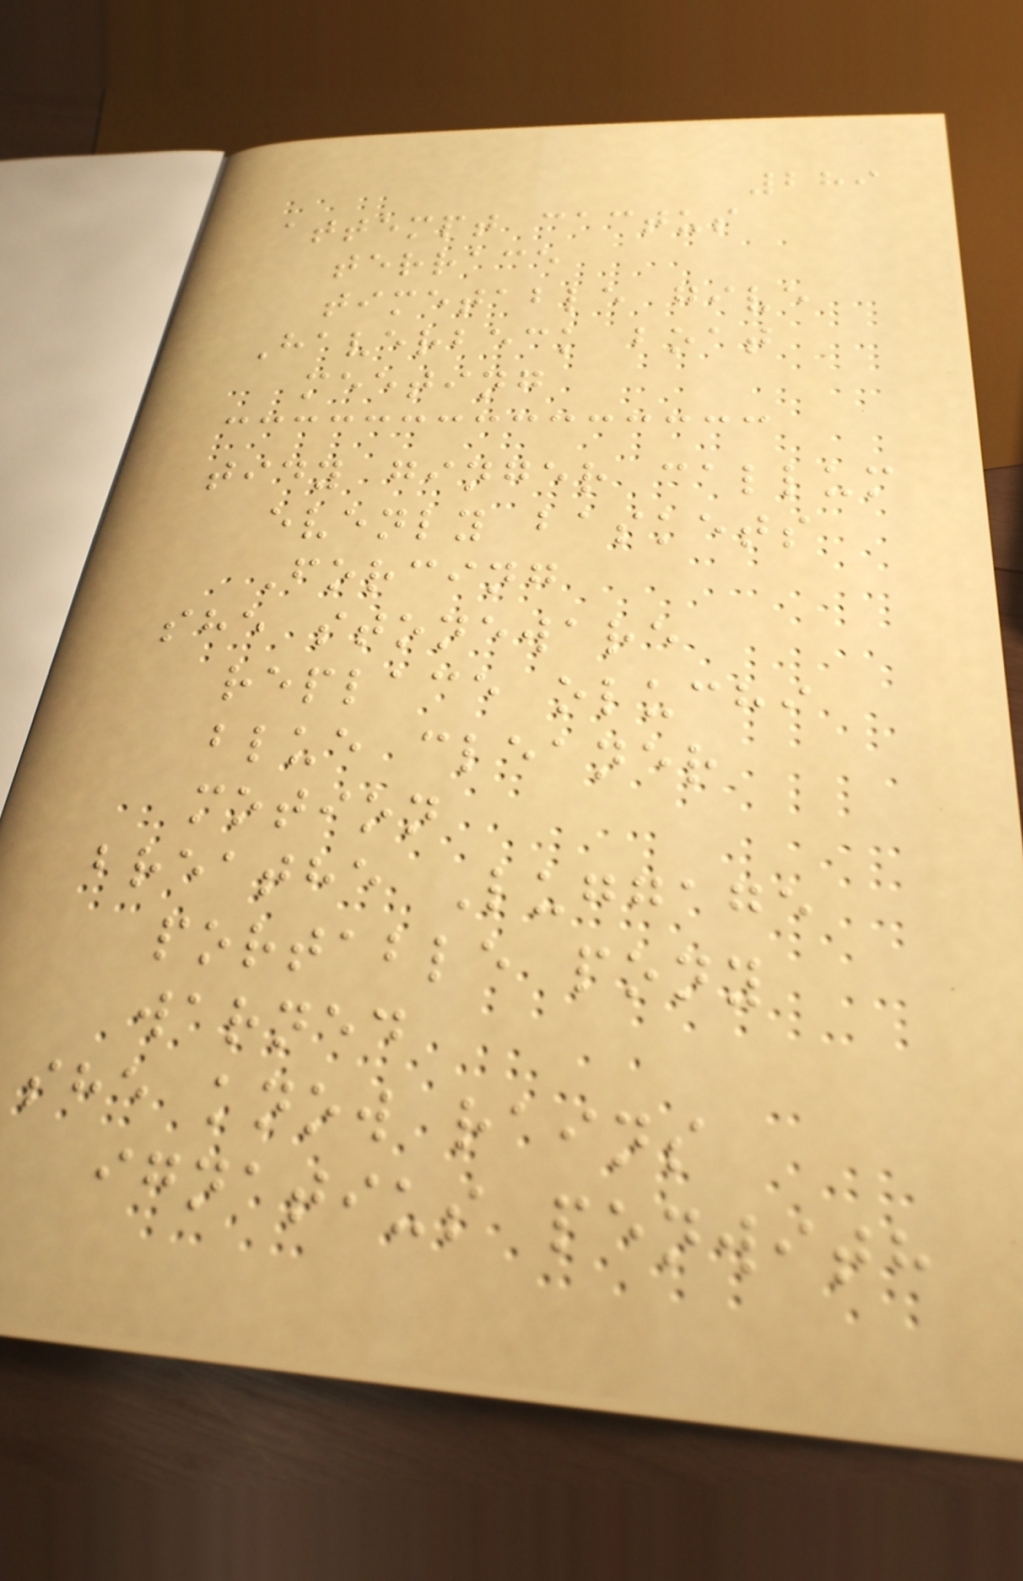289
attempt cactus
terrace
timetable give
Haverbeck boat
meeting
tidy ginger callum
evenly baskets
Forcing
she stoneware
replace oluchi
blue cleaner
motion
breathe Luggage
portable pony
warned
she know rains
ignatius penwith
